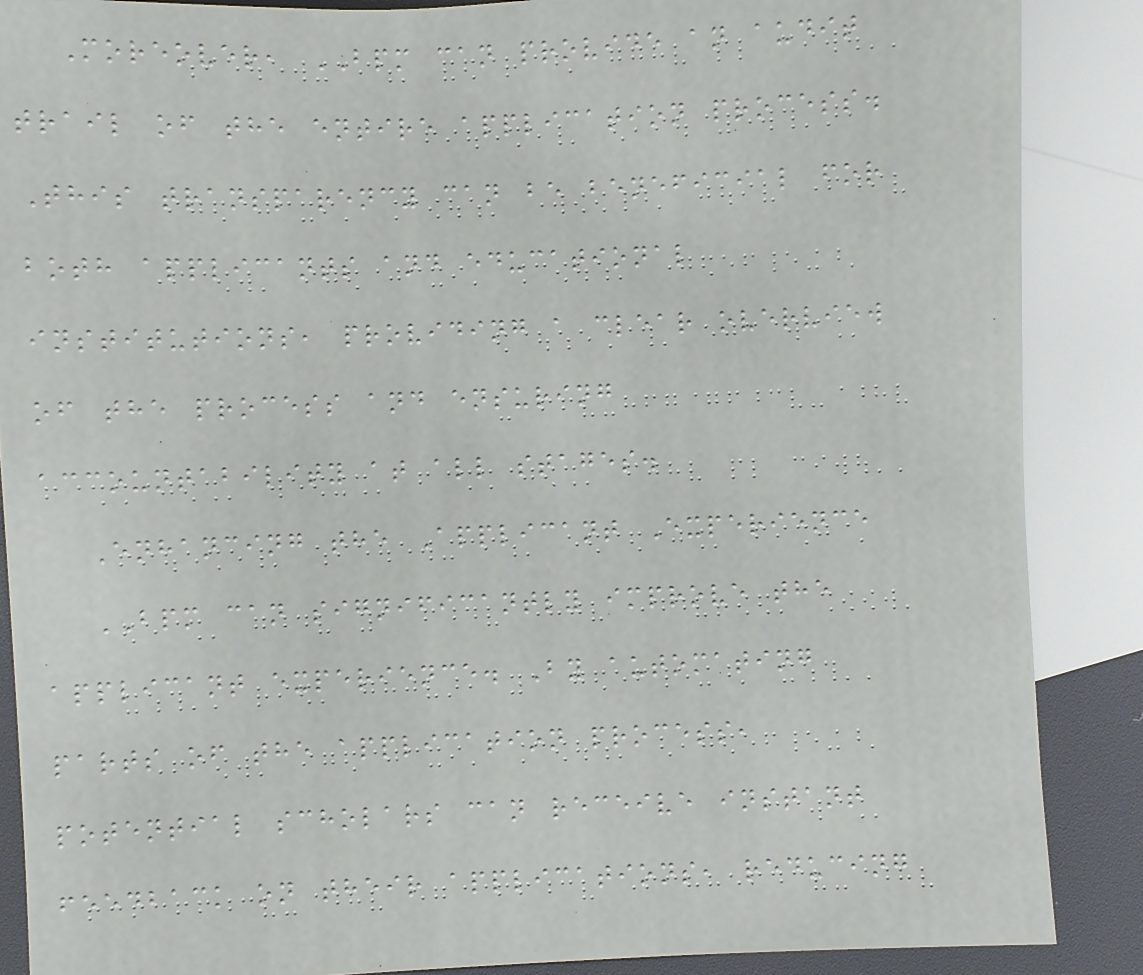Moreover, BPM can provide an audit
trail of the entire application process.
This transparency can be beneficial for
both applicants and educational
institutions, providing a clear overview
of the process and ensuring
accountability at all stages.
Enhancing the Applicant Experience
BPM can significantly improve the
applicant experience. By automating
parts of the application process,
potential scholars can receive instant
feedback on their applications, reducing
